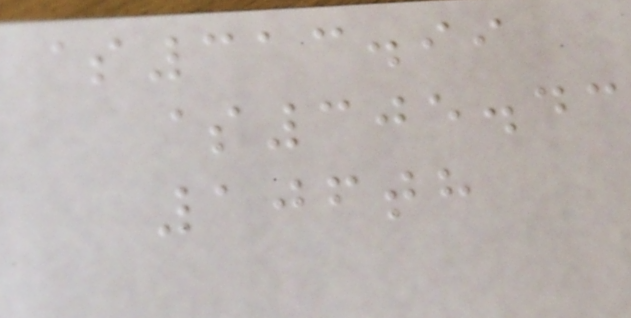$313.99
$305.43
106th
